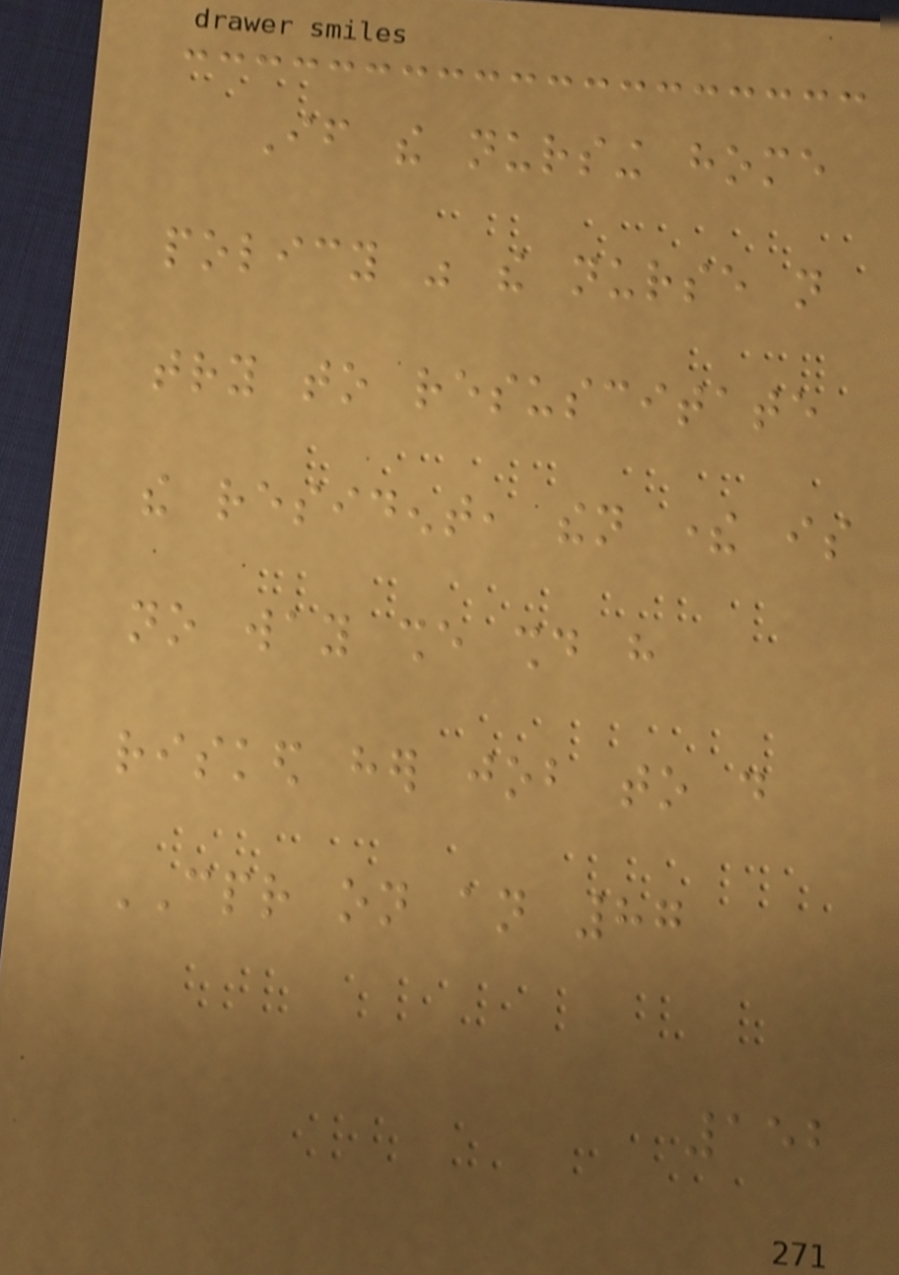If the nursing home
policy was the nurse not
try to resuscitate
the resident, then there is
no way she should have
risked her job to do
CPR on an 87
152
